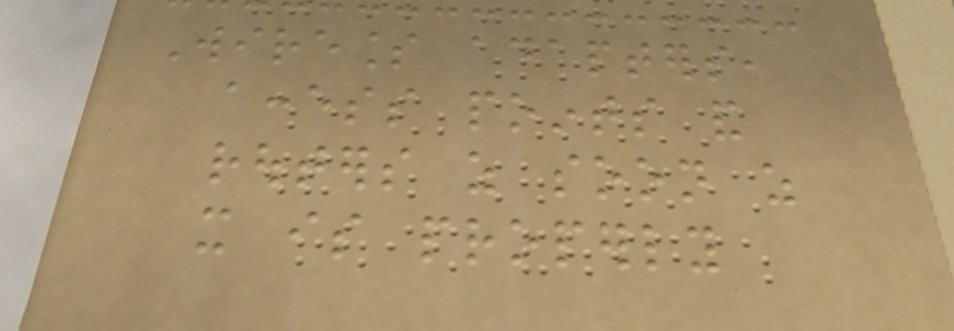Wireless adapters,
access points and
routers as soon as
it is properly
